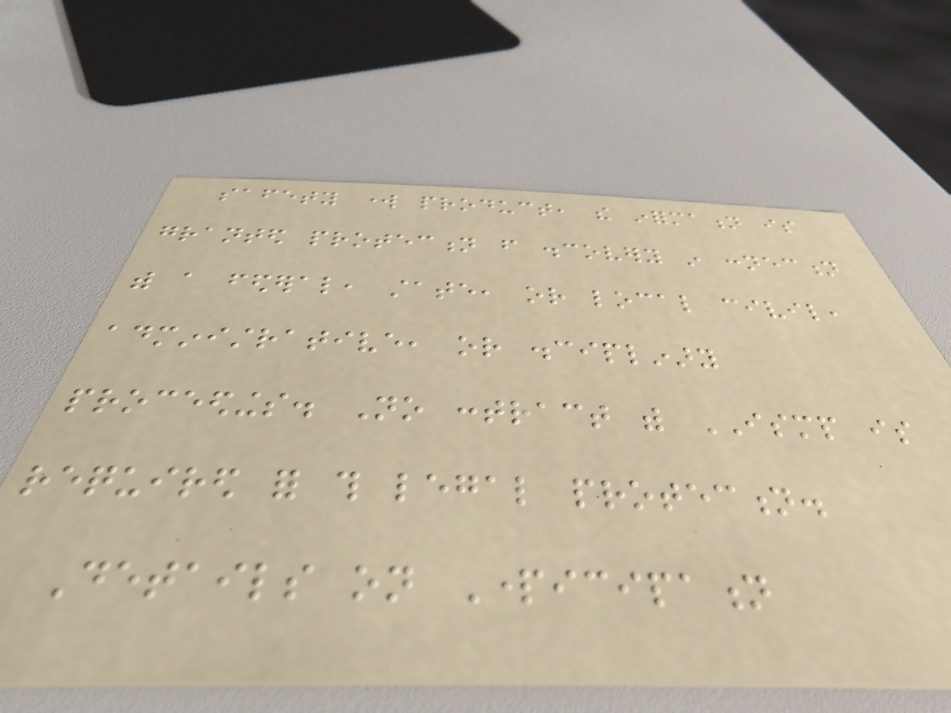safety work product, the information is
granted protection from discovery in connection
with a federal, state, or local civil,
administrative, or disciplinary
proceedings. No contract with ISMP is
required for this legal protection.
Details on Participation
